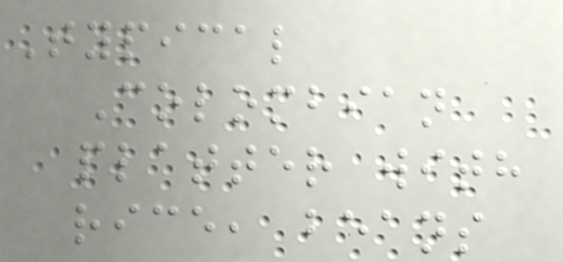Typical
Colombian
platter with
rice, beans
